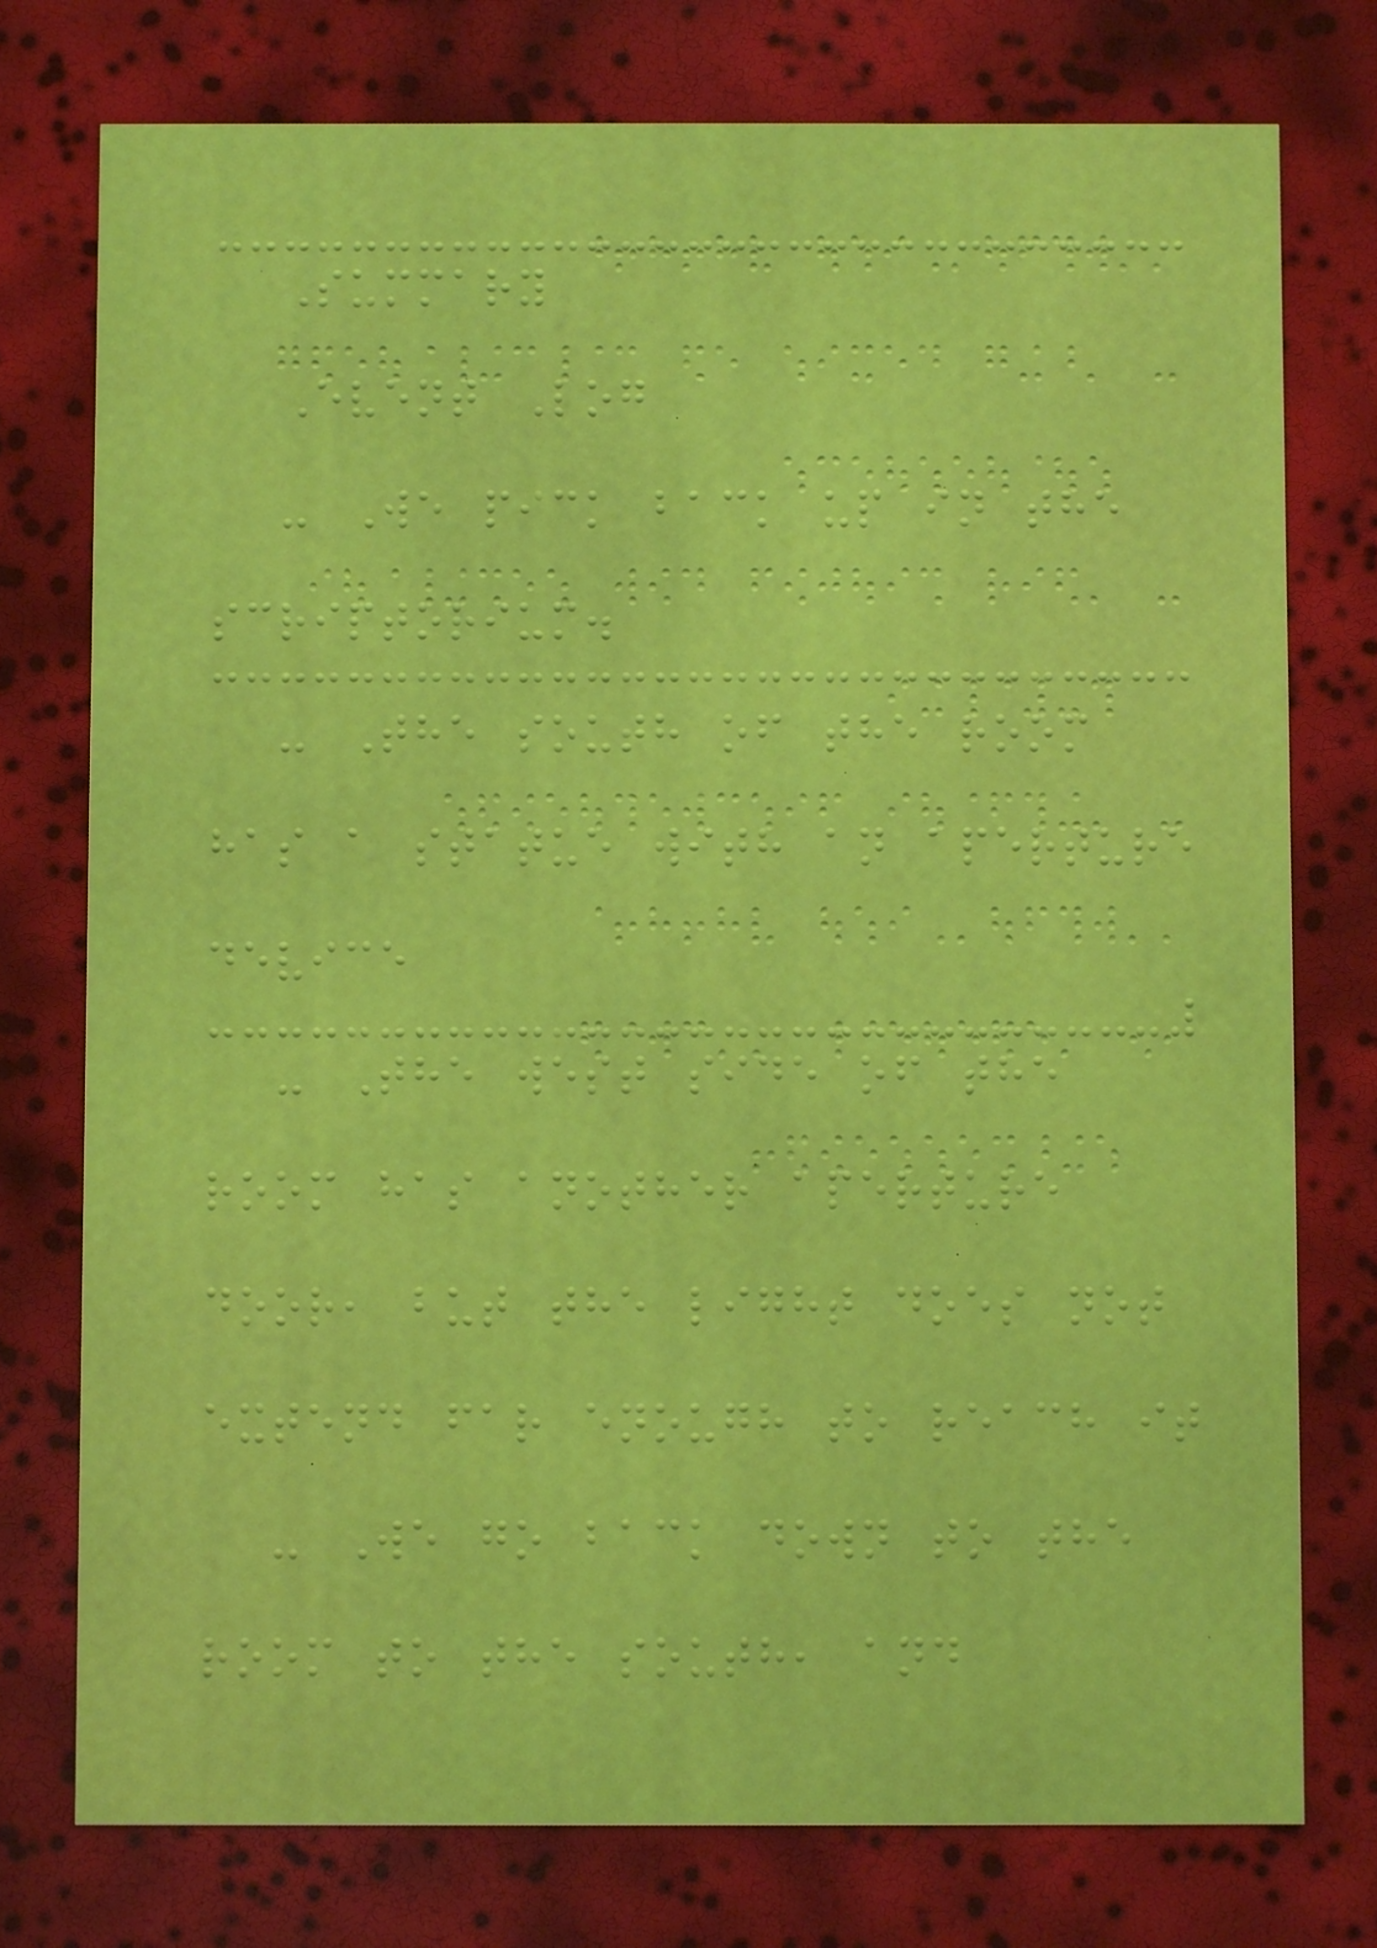Summary
Event Log
- We pick back up in the
scriptorium.
- The south of the room
has a statue with an aperture
device
- The west side of the
room has another aperture
door, but the light does not
extend far enough to reach it
- We go back down to the
room to the south, and
